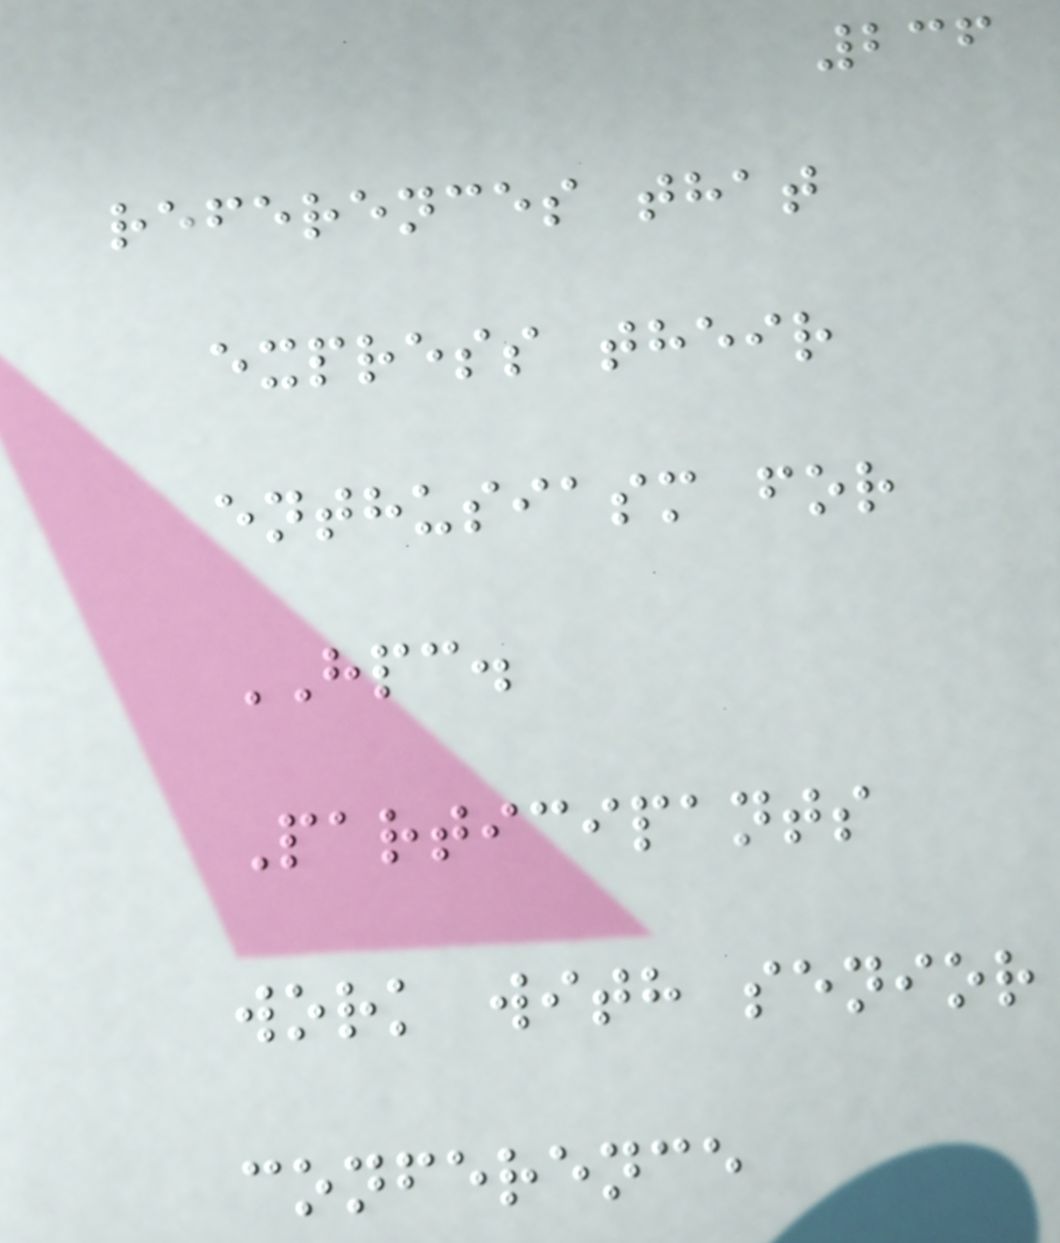236
references that
express their
enthusiasm for
HPC.
Participants
work with senior
conference
